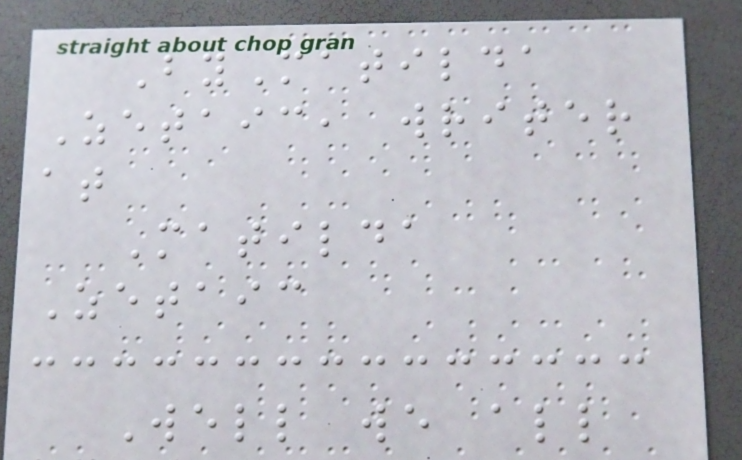ByMatilda
Zetaic, writer
at
Matilda
Zetaic
Well we all
